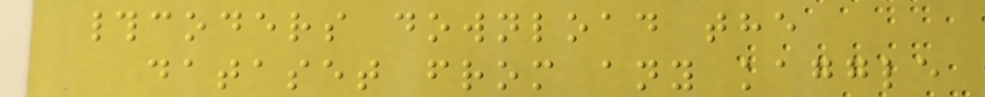#coders download the
dataset from any kaggle
